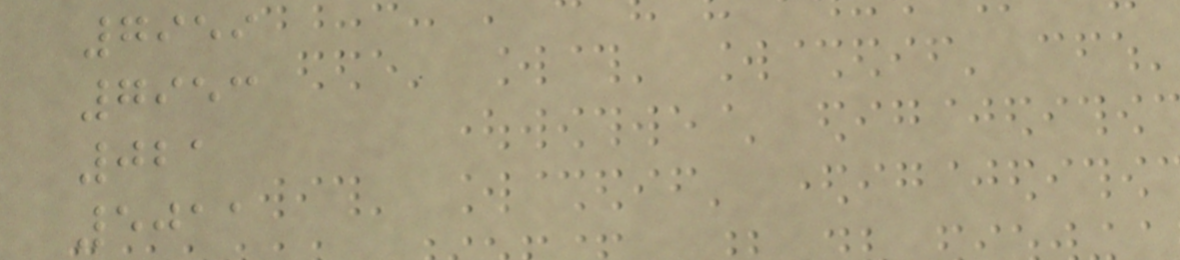7959
7953
021
5011
